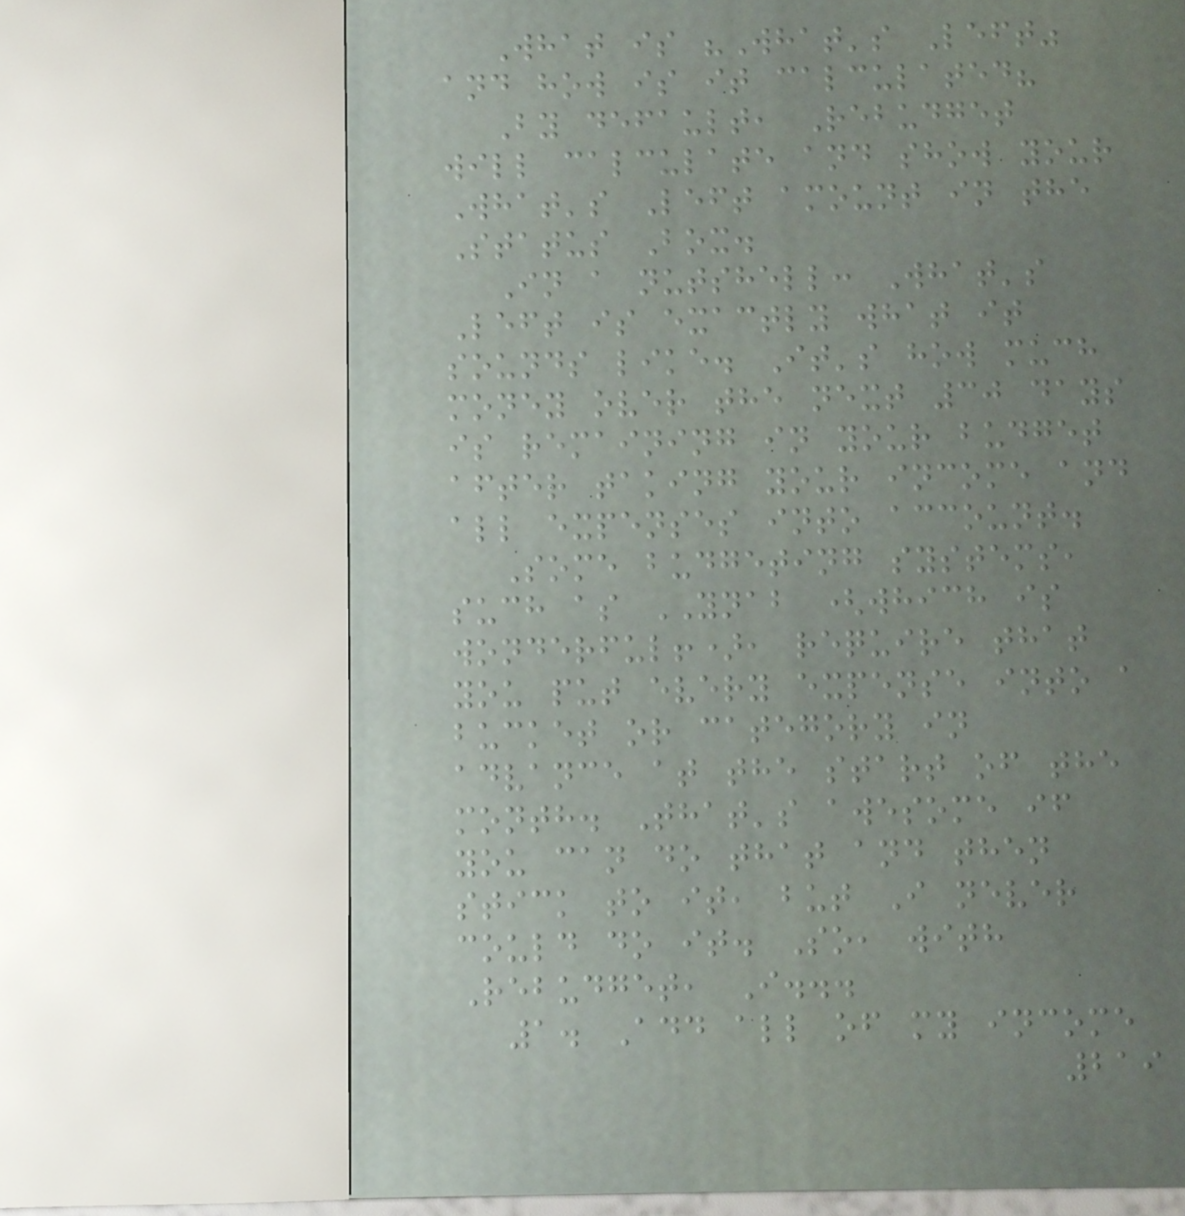What is "What's Left"
and how is it calculated?
By default, Rebudget
will calculate and show your
What's Left amount in the
Status Box.
In a nutshell: What's
Left is exactly what it
sounds like. It's how much
money over the next 30 days
is remaining in your budget
after taking your income and
all expenses into account.
Some budgeting systems,
such as YNAB (which is
wonderful!), require that
you put every expense into a
bucket or category in
advance at the start of the
month. That's awesome if
you can do that and then
stick to it, but I never
could do it. So, with
Rebudget, I...
1. Add all of my income
219
